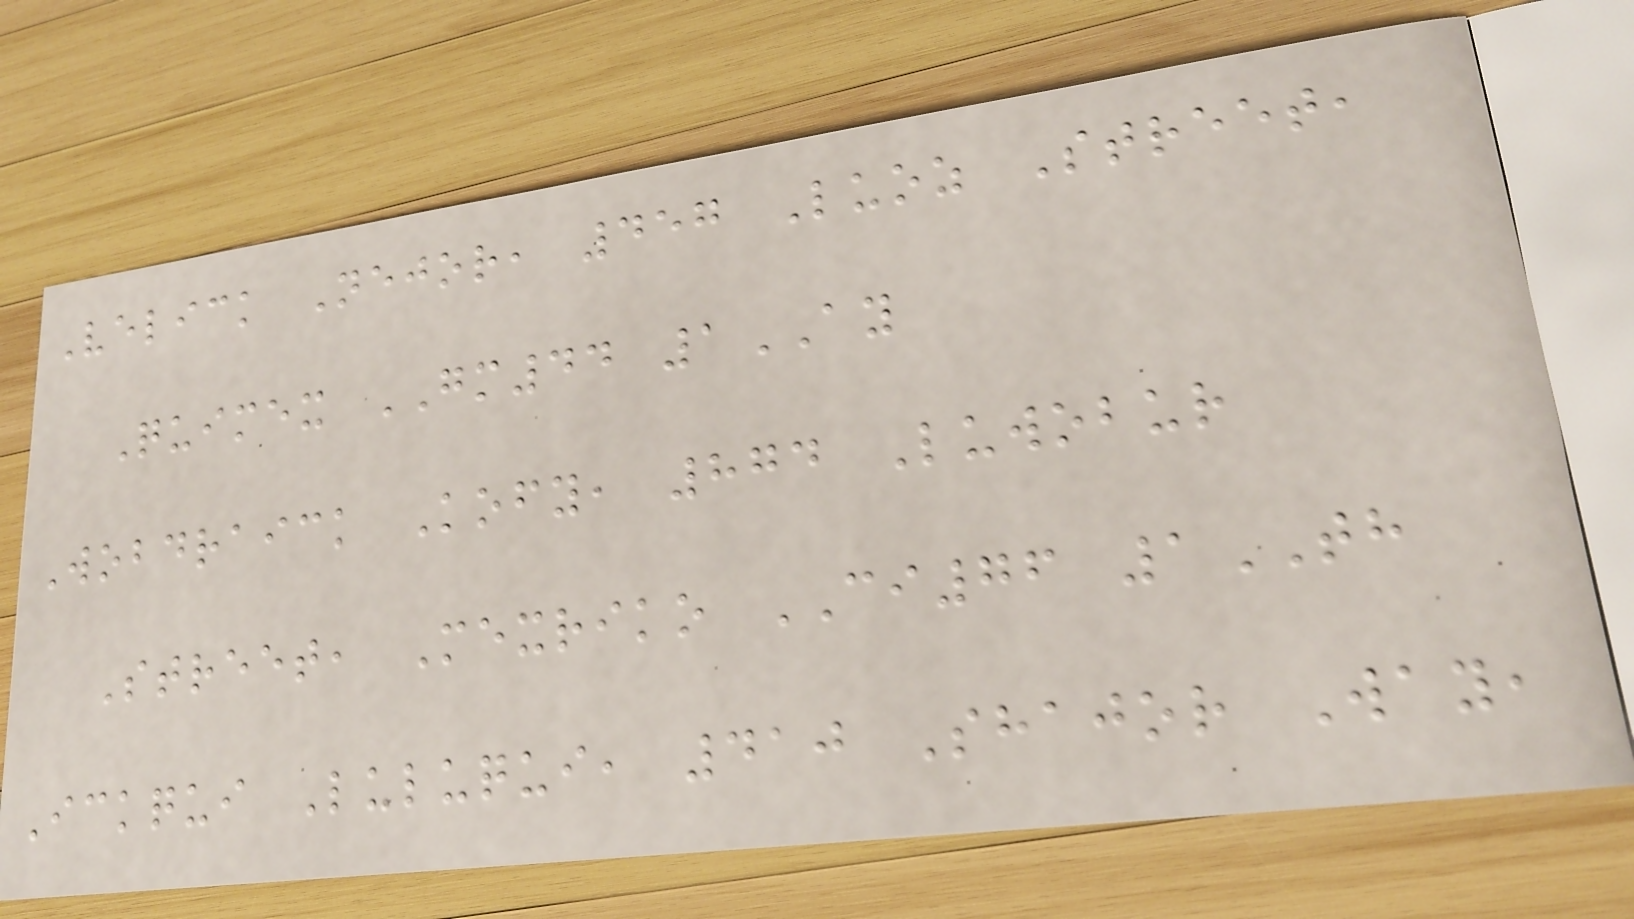Velick Nejor, 457 Luoz Street,
Quimex GM44 1AY
Wobdraick Kofy, 874 Luwobur
Street, Mexriko CI76 1TH
Ickqui Luluqui, 410 Shajor Way,
